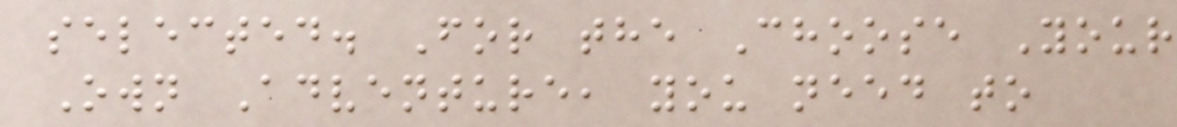selected. For the Choose Your
Own Adventure, you need to
